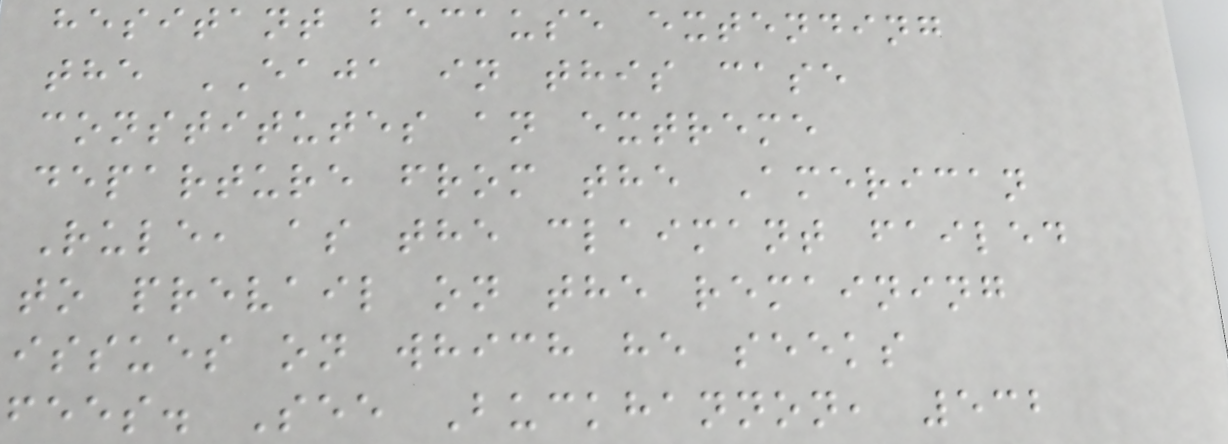hesitant because extending
the EAJA in this case
constitutes an extreme
departure from the American
Rule, as the claimant failed
to prevail on the remaining
issues on which he seeks
fees. See Buckhannon, 532
